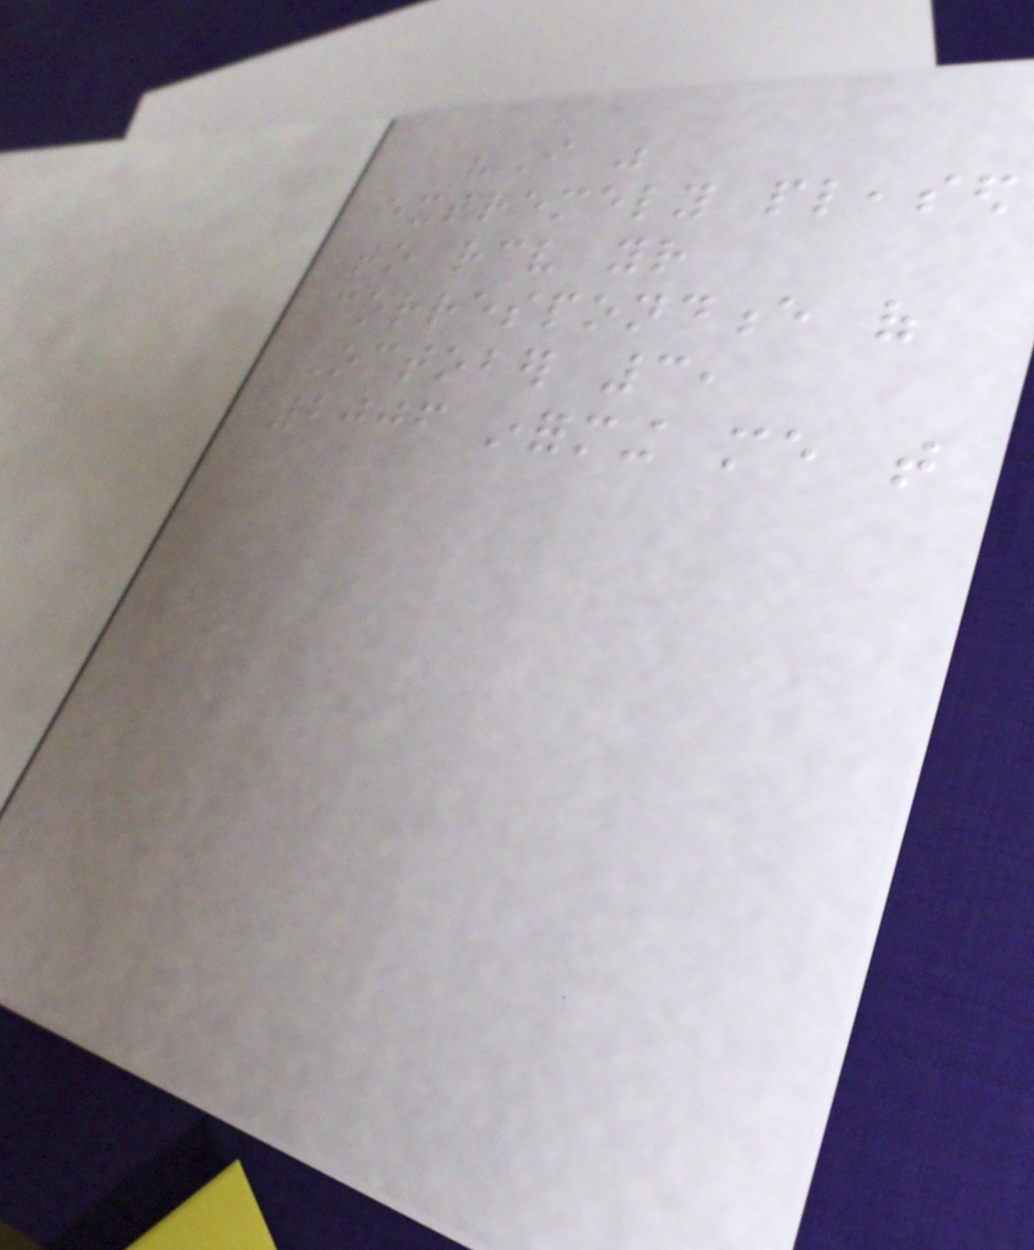"I was
extremely pleased
to receive your
correspondence of
October 3,
2006 informing me that
